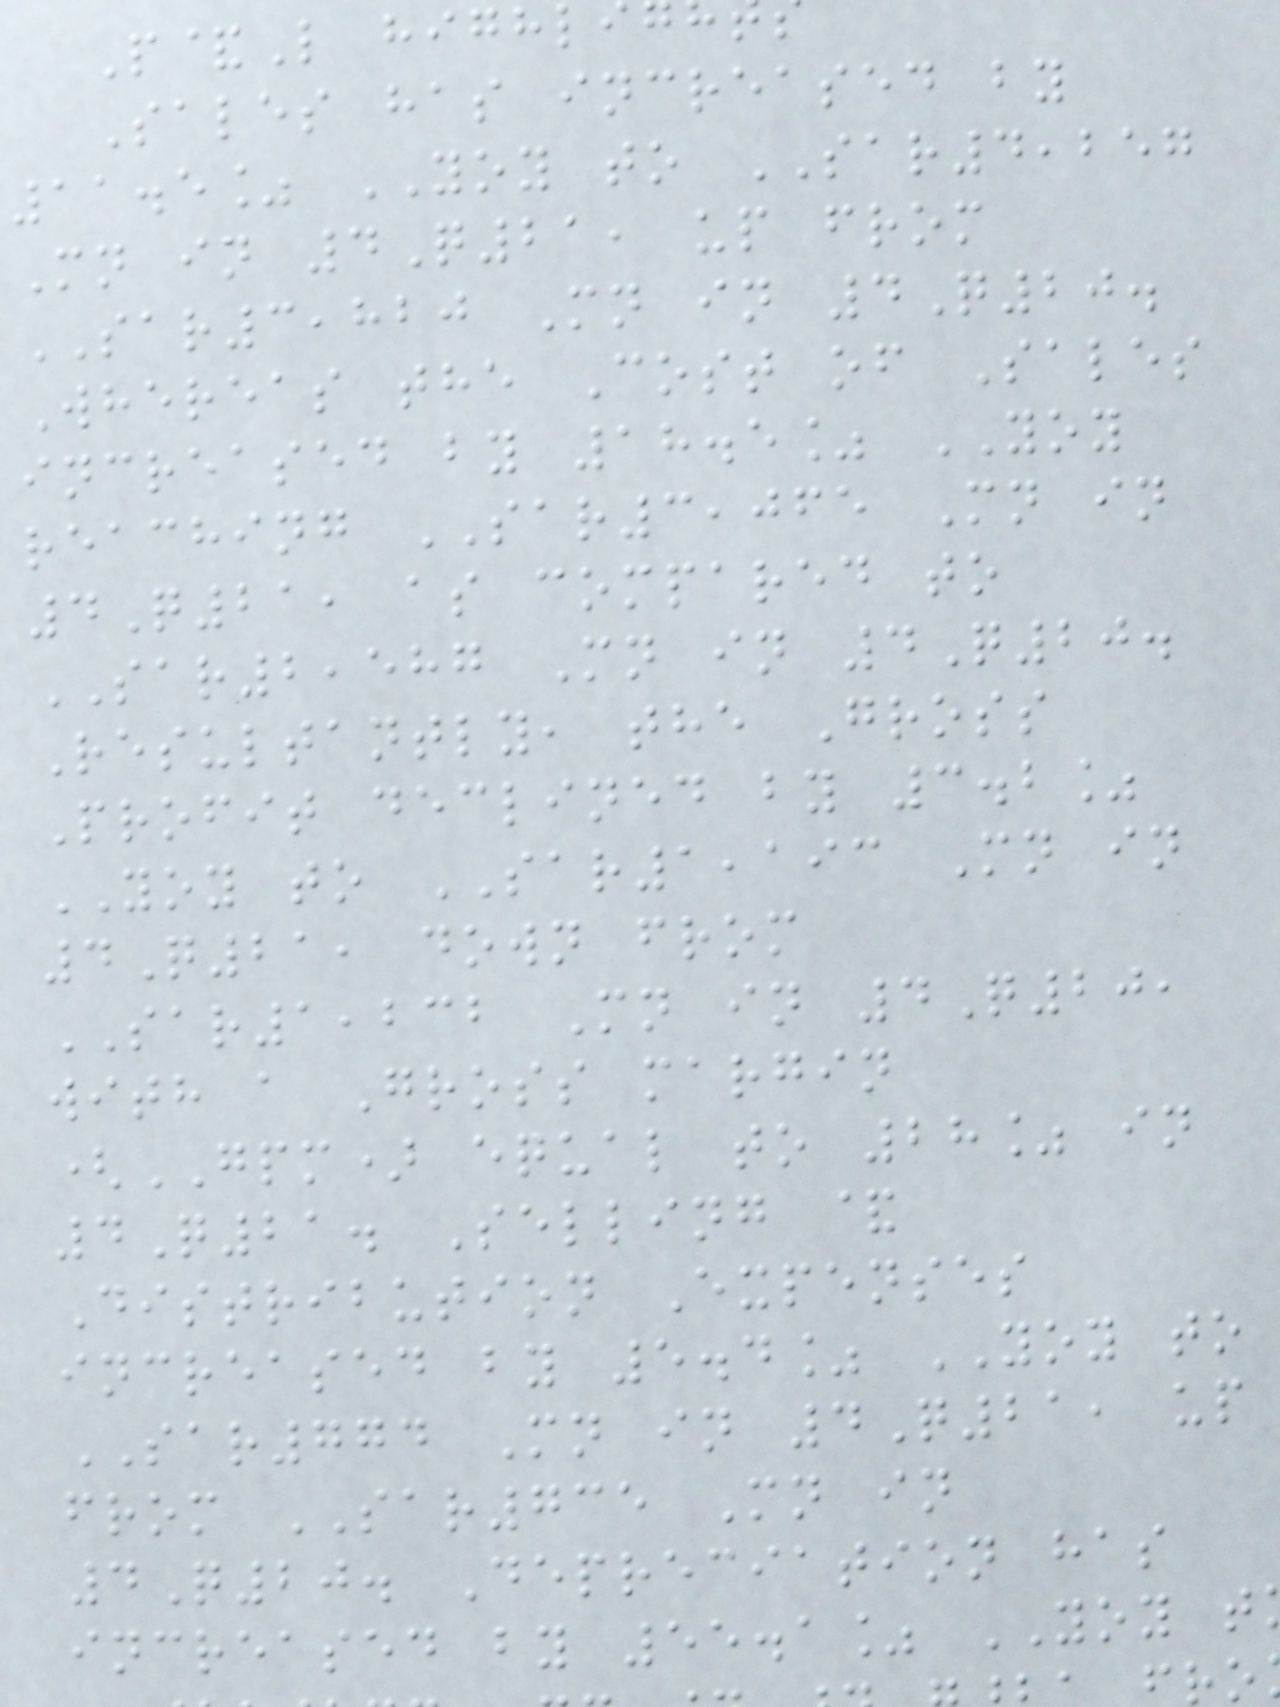P&L highl
Sales has increased by
11.5% YOY to SAR4,257
Mn in 4Q21, up from
SAR3,820 Mn in 4Q20.
Whereas the Cost of Sales
increased by 18.5% YOY
reaching SAR3,065 Mn in
4Q21, as compared to
SAR2,587 Mn in 4Q20.
Resultantly, the Gross
Profit declined by 3.2%
YOY to SAR1,193 Mn in
4Q21, down from
SAR1,232 Mn in 4Q20,
with a Gross margin
(GPM) equal to 28% in
4Q21. Selling &
Distribution Expenses
increased by 5.4% YOY to
SAR774 Mn in 4Q21, up
from SAR735 Mn in
4Q20. Depreciation has
increased by 55.1% YOY t
